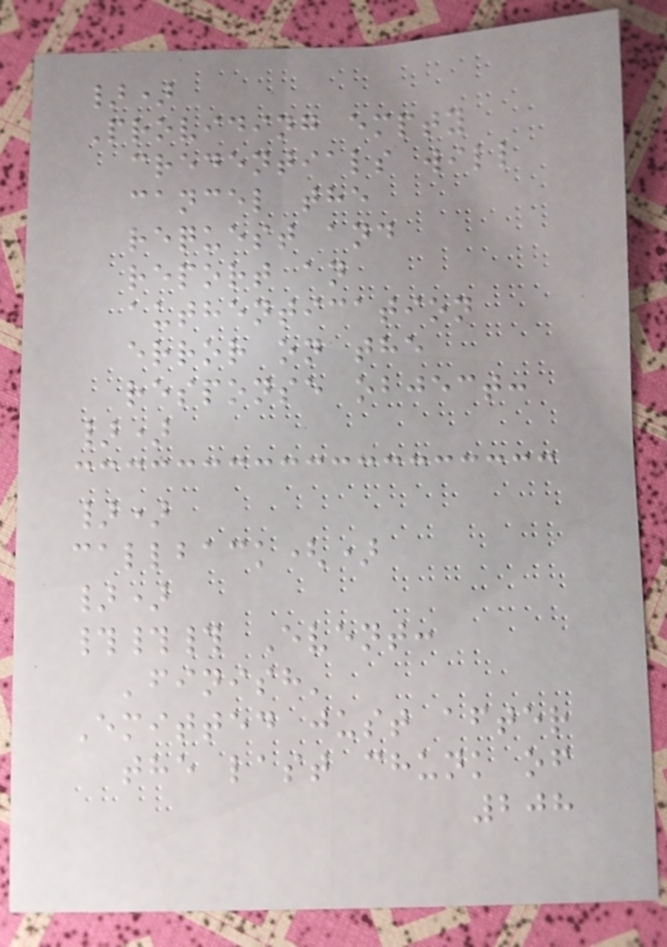})
Providing empty
credentials will
cancel the
request and
report an
authentication
error on the
response object:
})
})
callback()
})
### Event:
'finish'
Emitted just after
the last chunk of
208
